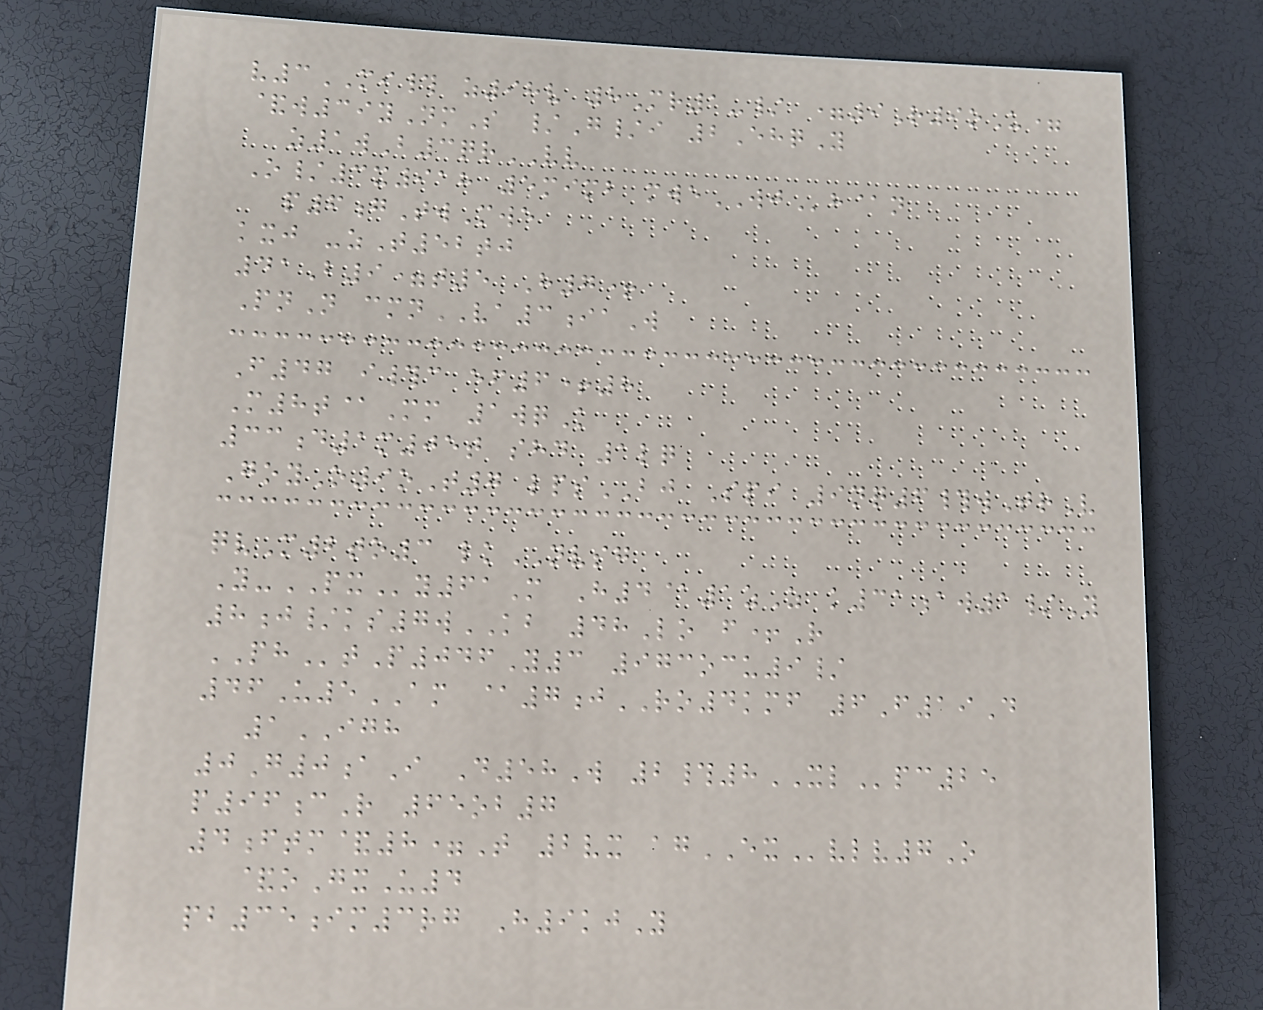v3MI# z98v 8Mr1-/ =9R9oU=
&w39yNmS /G/i 2EhqY
z1wB3qrVV
O/3x918 5mimb mweWJh@n
p6gTwMwe
kxj -zT52tj
41B9=t5 H7+
PnN cmnVA3iaW
F47 i#c ef6+8
M8t@Mm 1wqK
33d1m05t shd 1lq
GoyO9oT7 lpsBJ Spi 9nq6#wTrV
qvM2to3 lkNVSG
Y-PXy61M H4@1zZ k31aw1/Y
8j/ks7wKB 48Lo f+R
PHtP046Y3 973ocu9/
46U5AM @7jRO4kmf 6F19D
1IGH
0G0aI D58W 2#8XLpc25
p96cR 65ob7
4ftm&8=T 2vx agEXvlv7O
&oGxU4
pb35im3rg H9kjY
